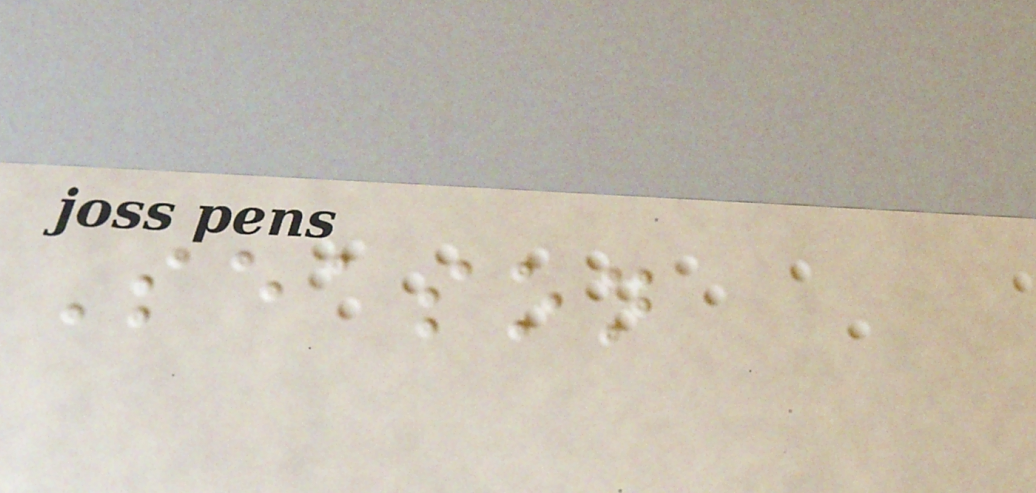Season
